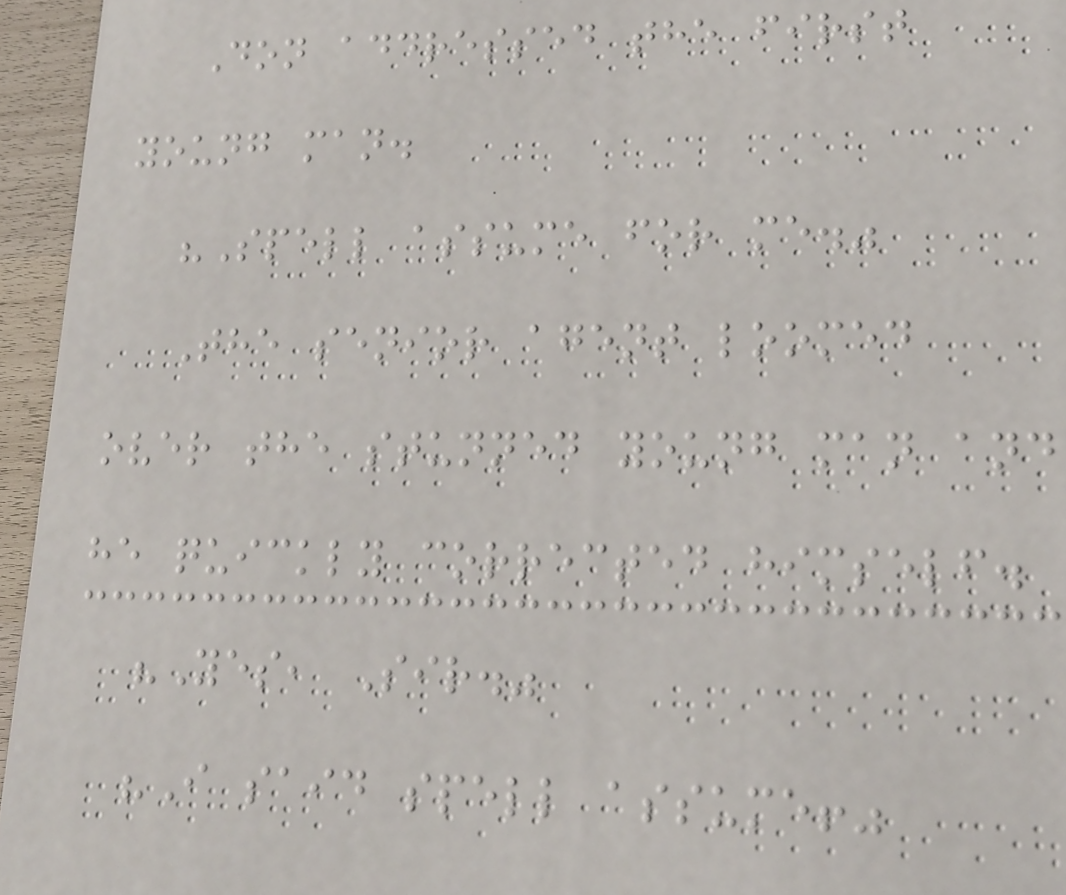Don addressed the first
young man.
"Spell assume for me."
The senior agent loomed
over the stunned young man and
he quickly corrected himself.
"Yes, Sir."
"I said spell assume!"
